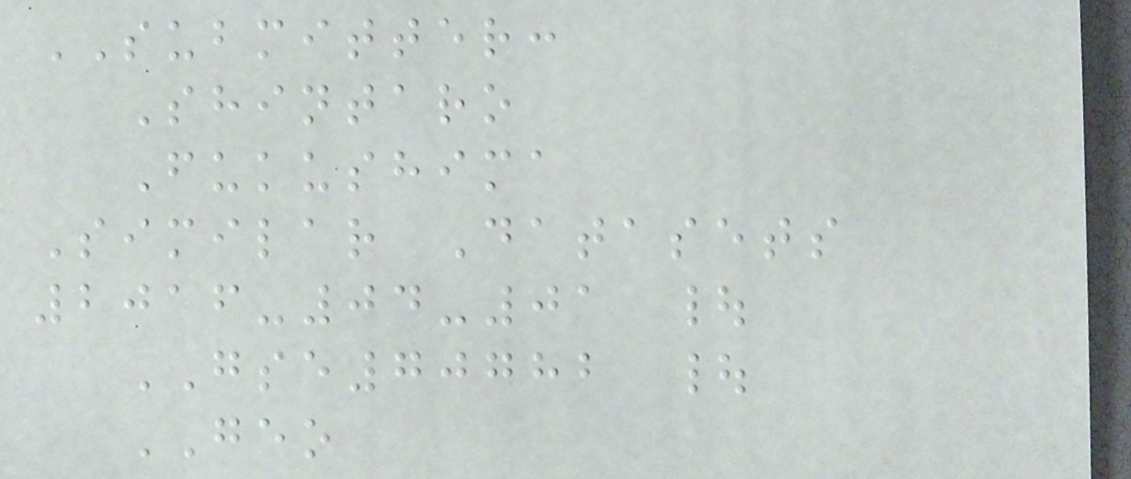SUBMITTER:
Shintaro
Fukushima
Similar Datasets
2016-04-01 |
GSE70782 |
GEO
